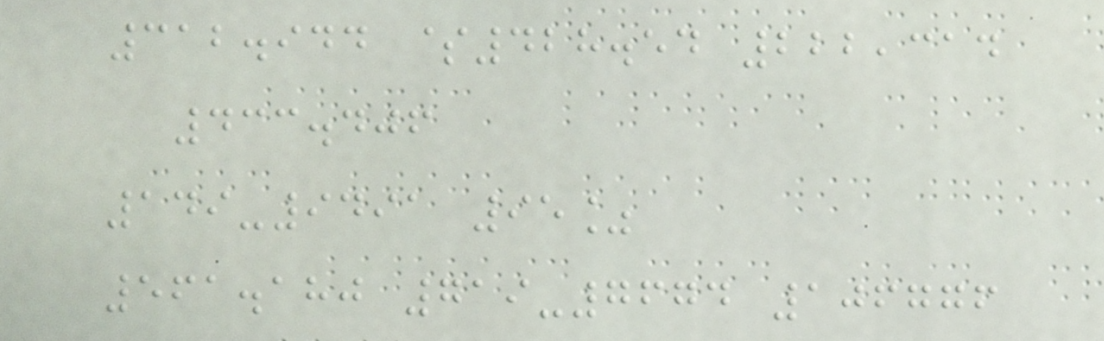312.944 $428.54 222,314
433.406
149-9491 95%
561.180 719-7674 106776
